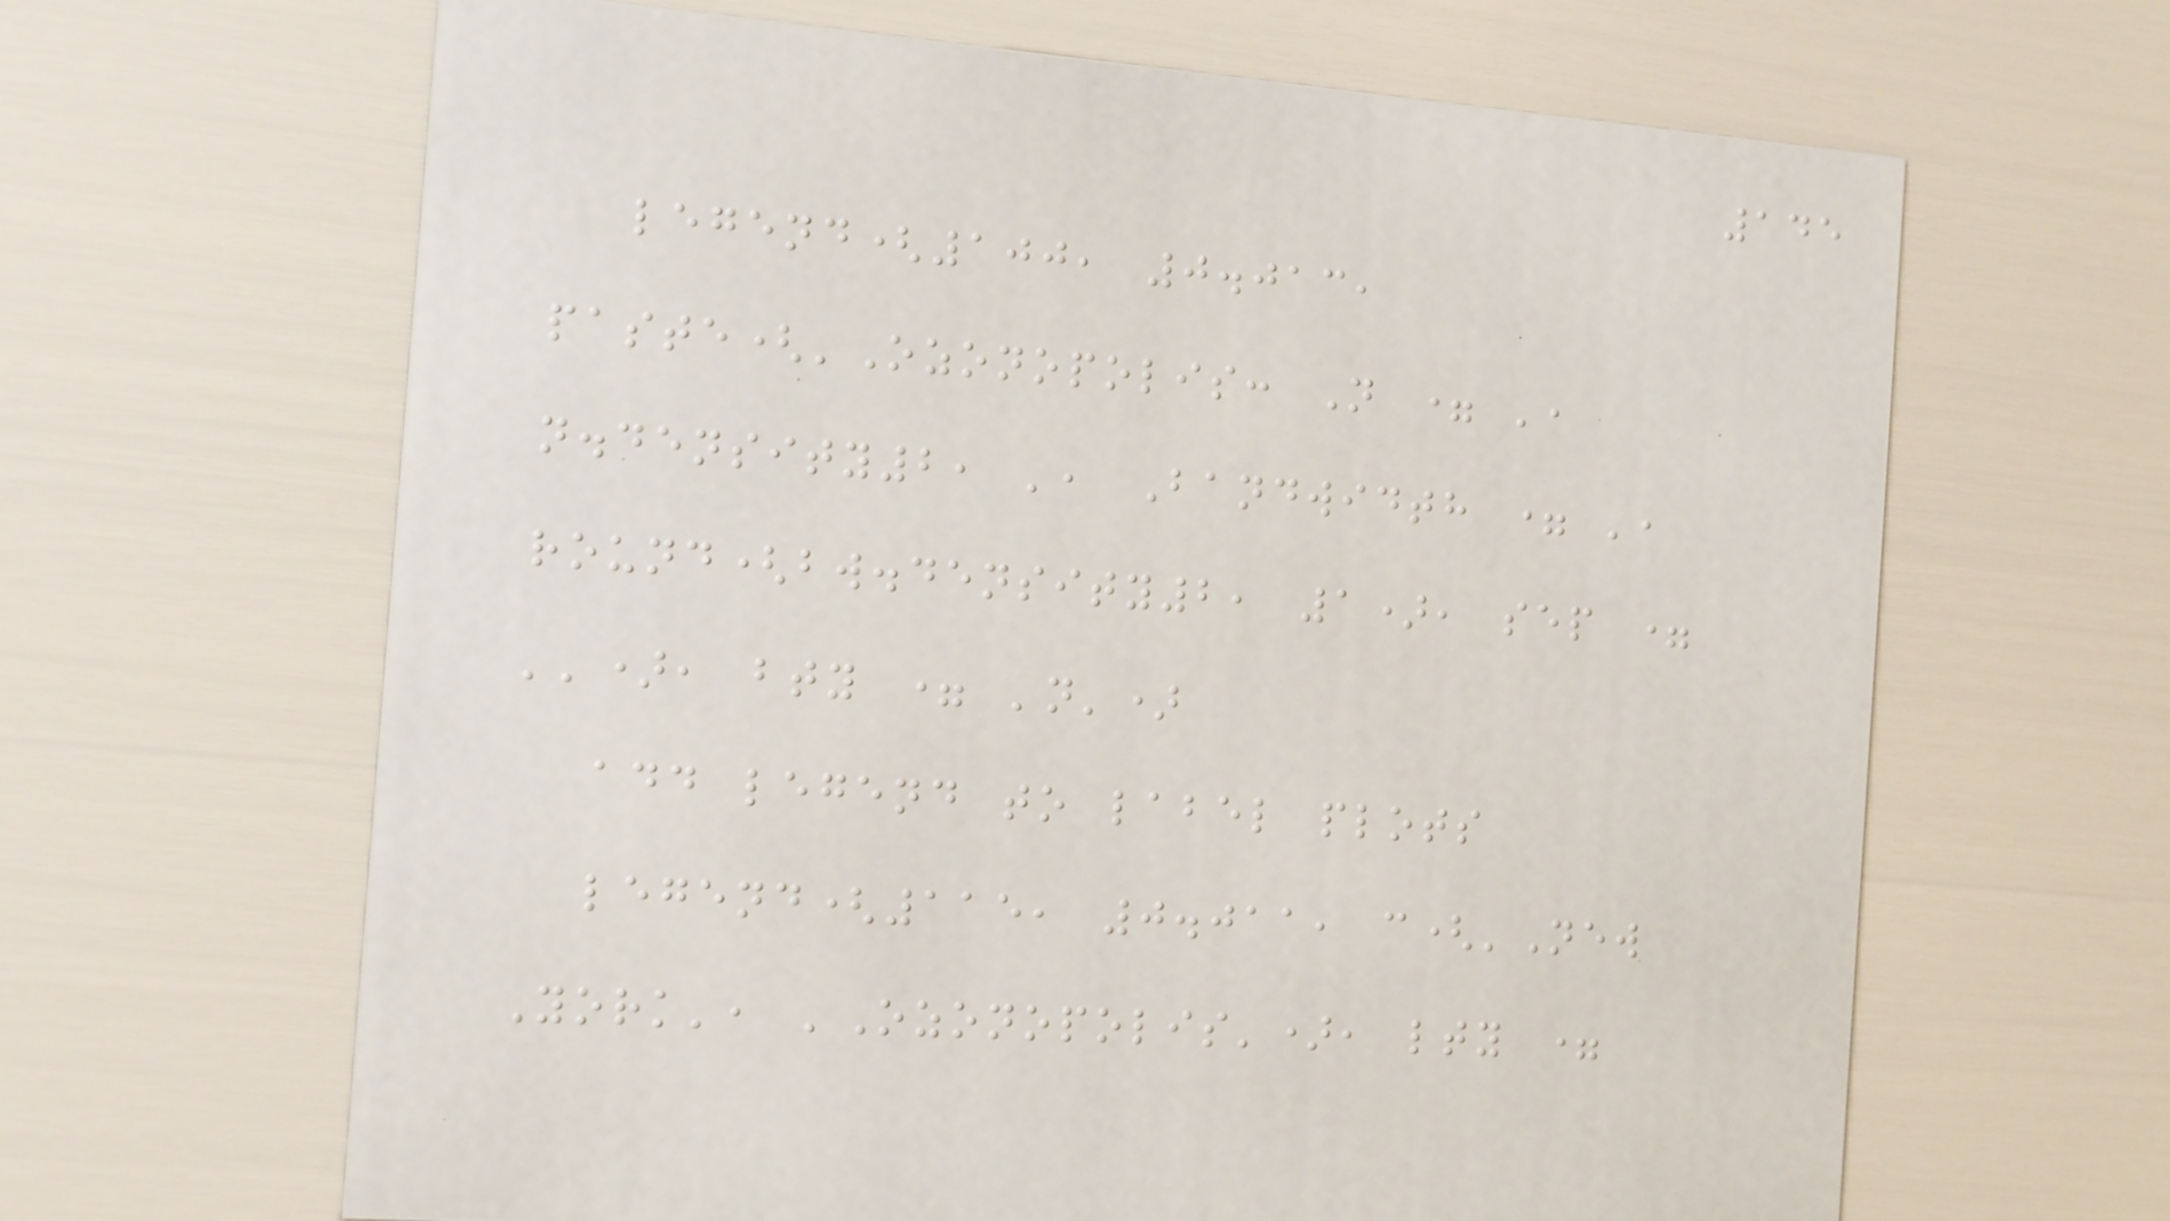145
legend(100, 0.013,
paste('Ozonopolis: N = ',
n.density2, ', Bandwidth = ',
round(bw.density2, 1), sep =
''), bty = 'n')
add legend to label plots
legend(115, 0.011, c('New
York', 'Ozonopolis'), lty =
